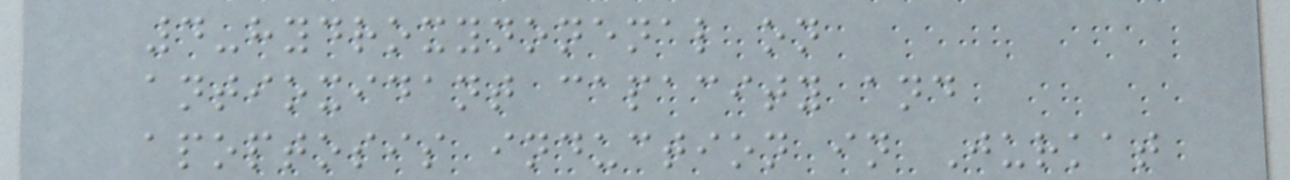4-hydroxynonenal on
antioxidant capacity and
apoptosis induction in Jurkat
